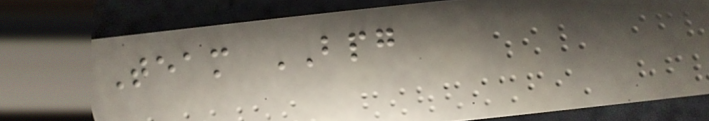Team BPG
